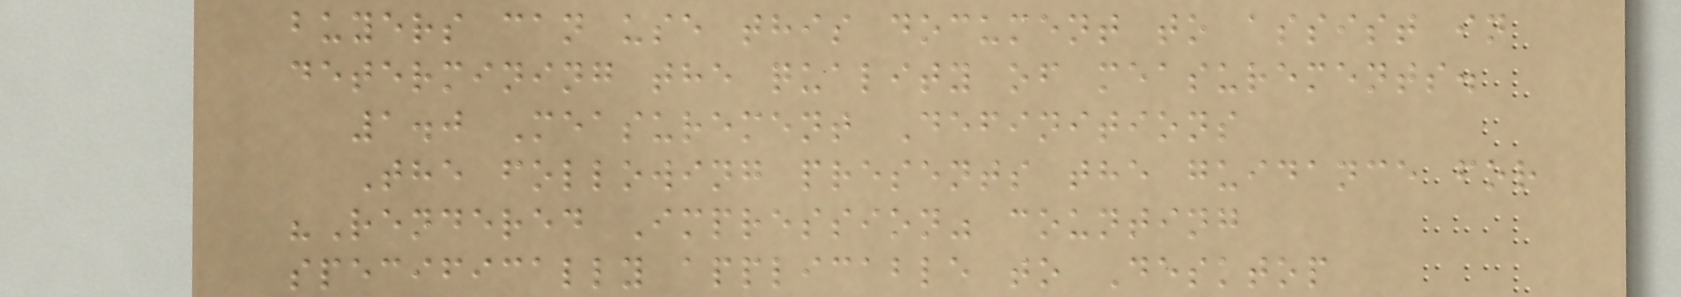buyers can use this document to assist in
determining the quality of measurements.
1.0 Measurement Definitions
The following presents the guidance for
"Rendered Impression" counting
specifically applicable to Desktop
